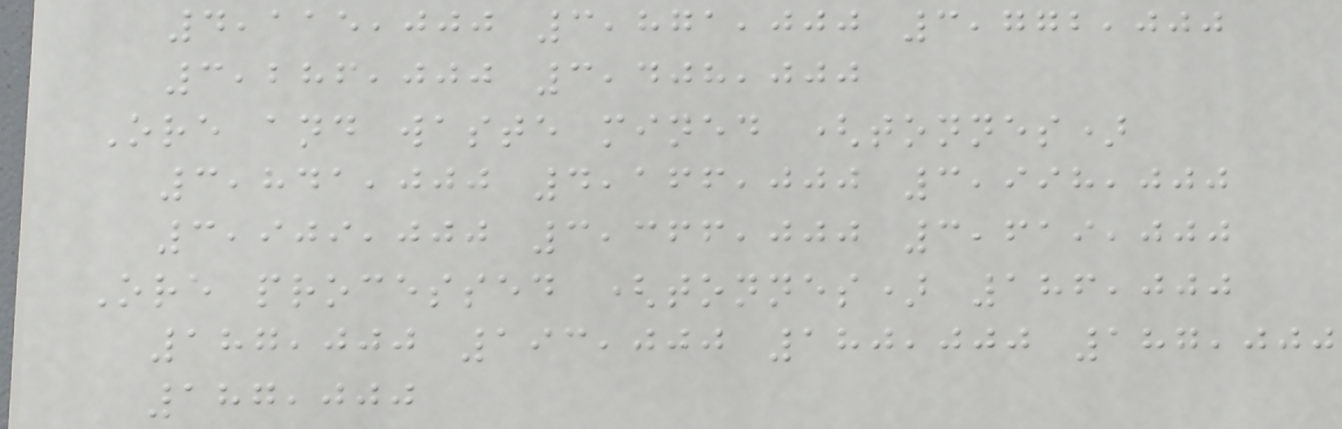4,115,000 3,871,000 3,772,000
3,286,000 3,408,000
Ore and waste mined (tonnes)
3,841,000 4,166,000 3,998,000
3,909,000 3,366,000 3,619,000
Ore processed (tonnes) 186,000
187,000 193,000 180,000 187,000
187,000
